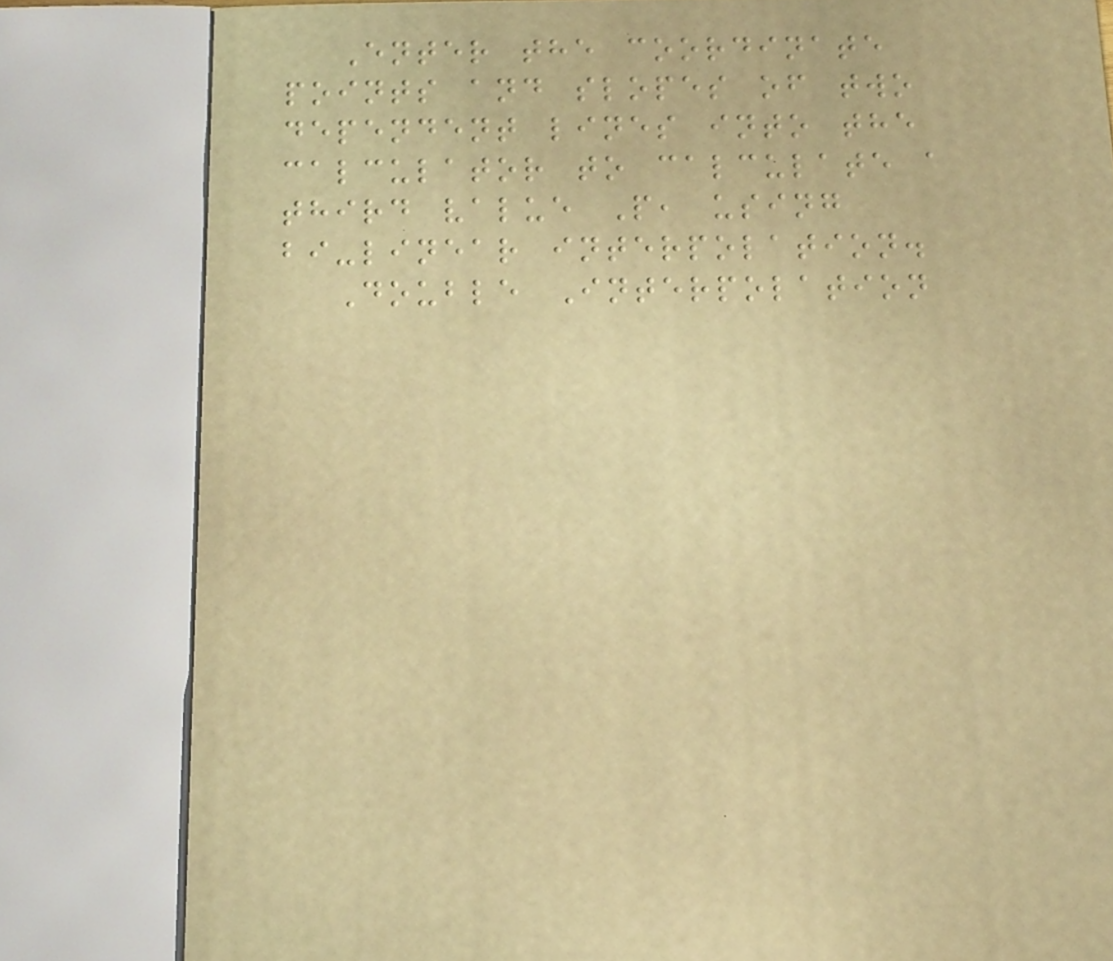Enter the coordinate
points and slopes of two
dependent lines into the
calculator to calculate a
third value P, using
bi-linear interpolation.
Double Interpolation
